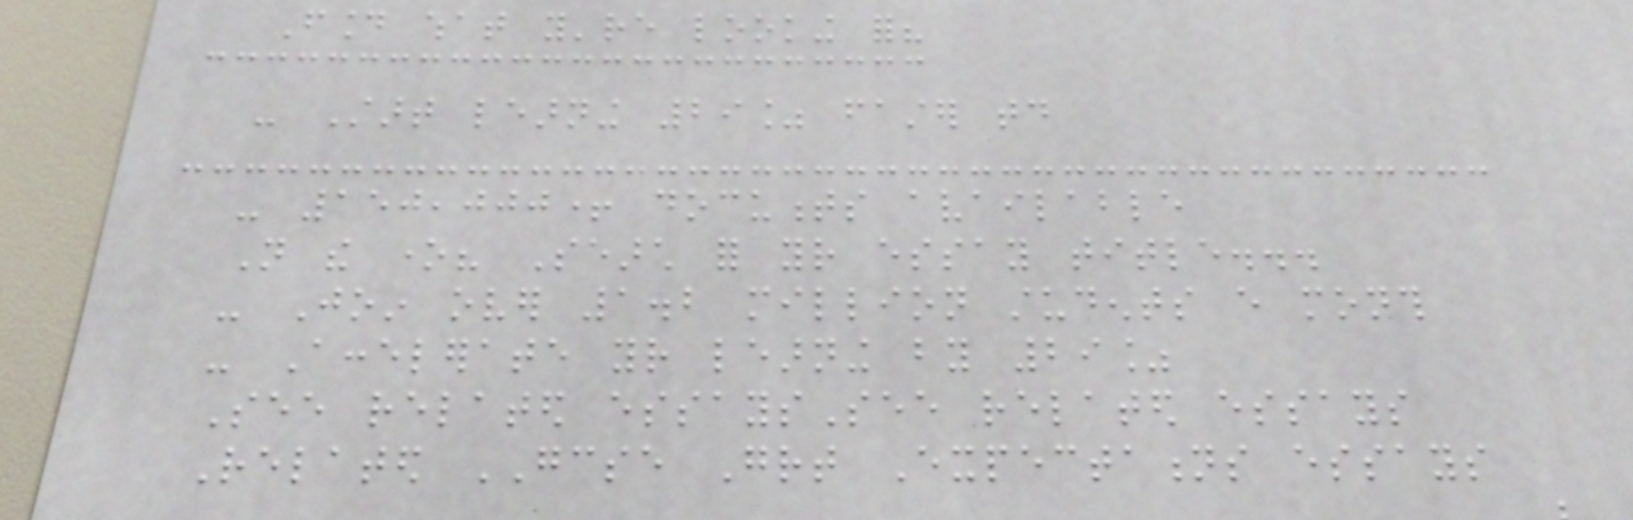Found what you're looking for?
- Start learning 29% faster today
- 150,000+ documents available
Not the one? Search for your essay title...
- Join over 1.2 million students every month
- Accelerate your learning by 29%
See related essaysSee related essays
Related GCSE Great Expectations essays
